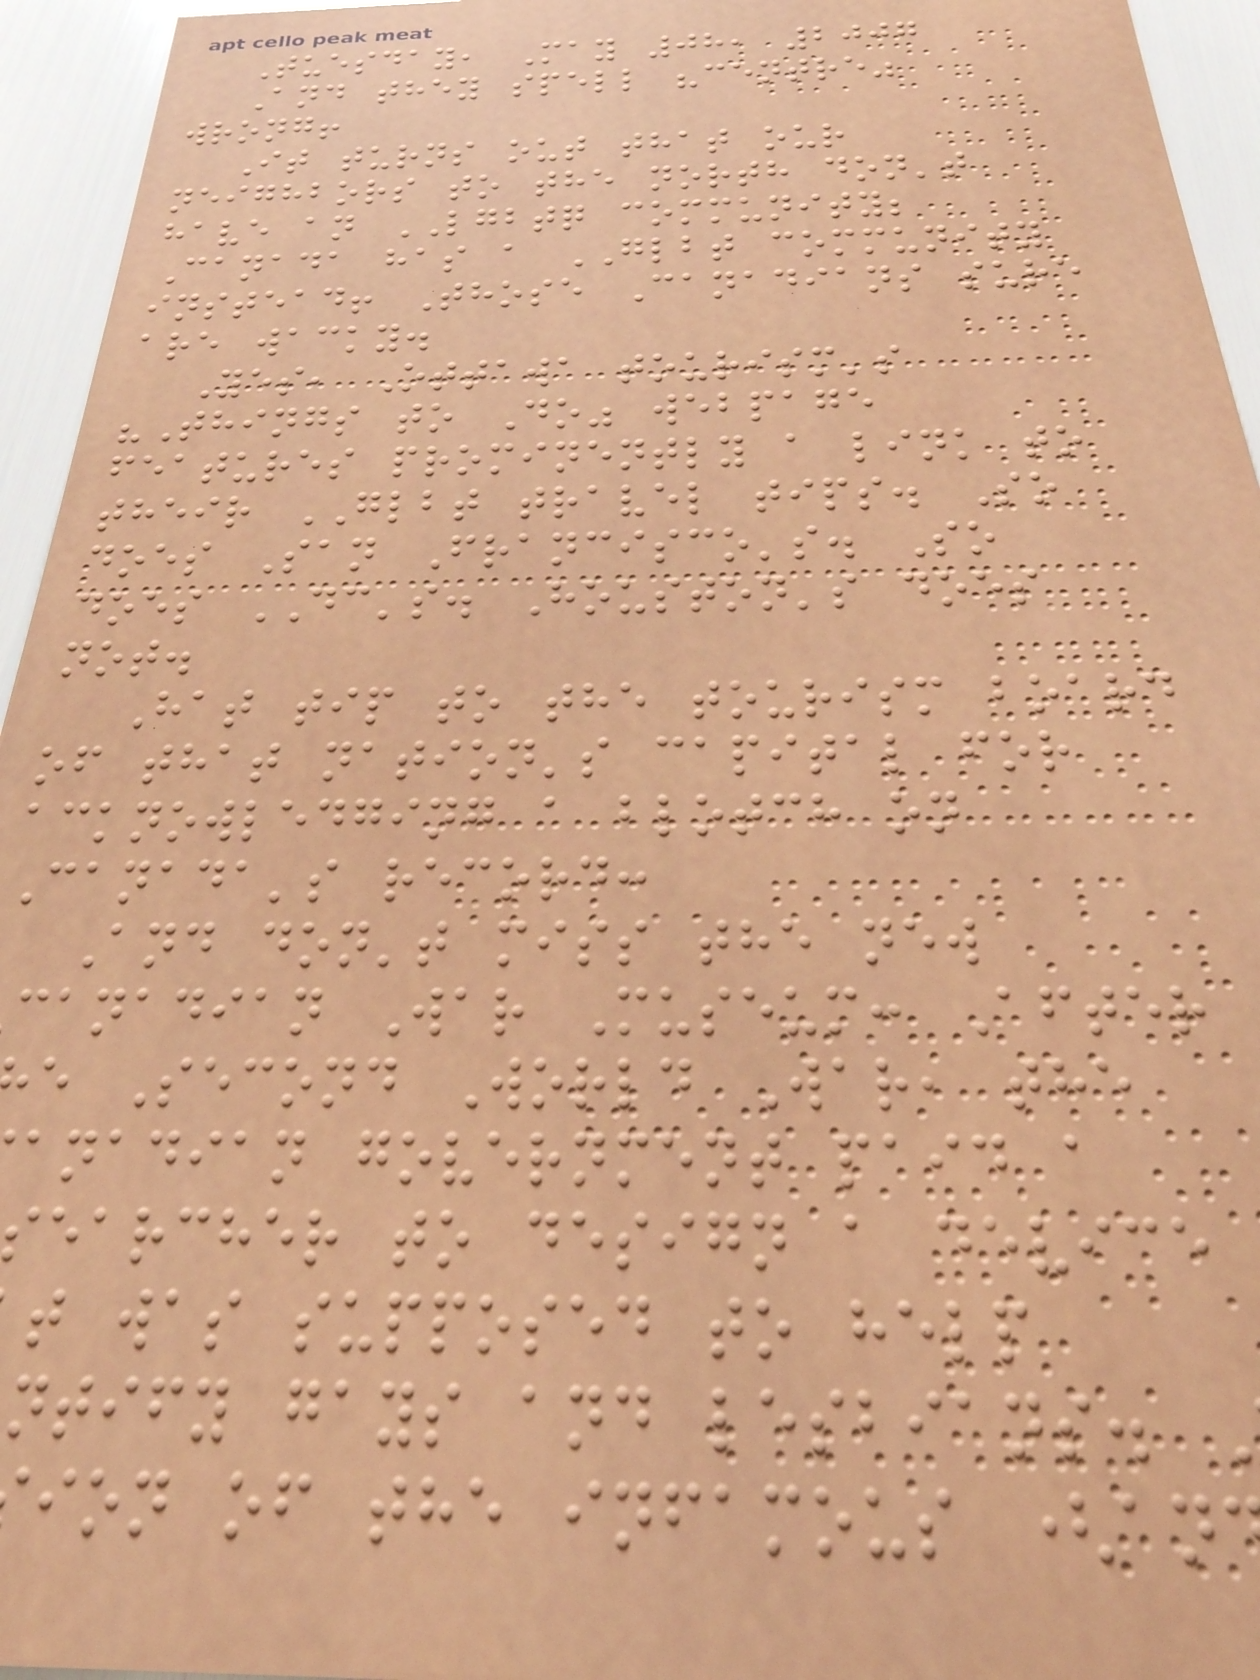Tuesday, May 08, 2007
And they spell "centre"
wrong!
It turns out that our
neighbors to the north don't
have an LGBTQ community;
Canada has a GLBT community
instead! Those Canadians sure
are wacky.
Yes, Ottawa tourism's
"Things to Do" webpage
features prominently a link to
their GLBT travel tips. So
does San Francisco's. So
does DC's. Houston's does
not.
Hat tip to the tourism board
of that nation's capital for
acknowledging a blotch on
Canada's record:
And don't miss the new
canadian War Museum: After
e Second World War, the
anadian government paid a
earcher to design a device
t was supposed to help
ntify gays and lesbians.
ion of the infamous (an
